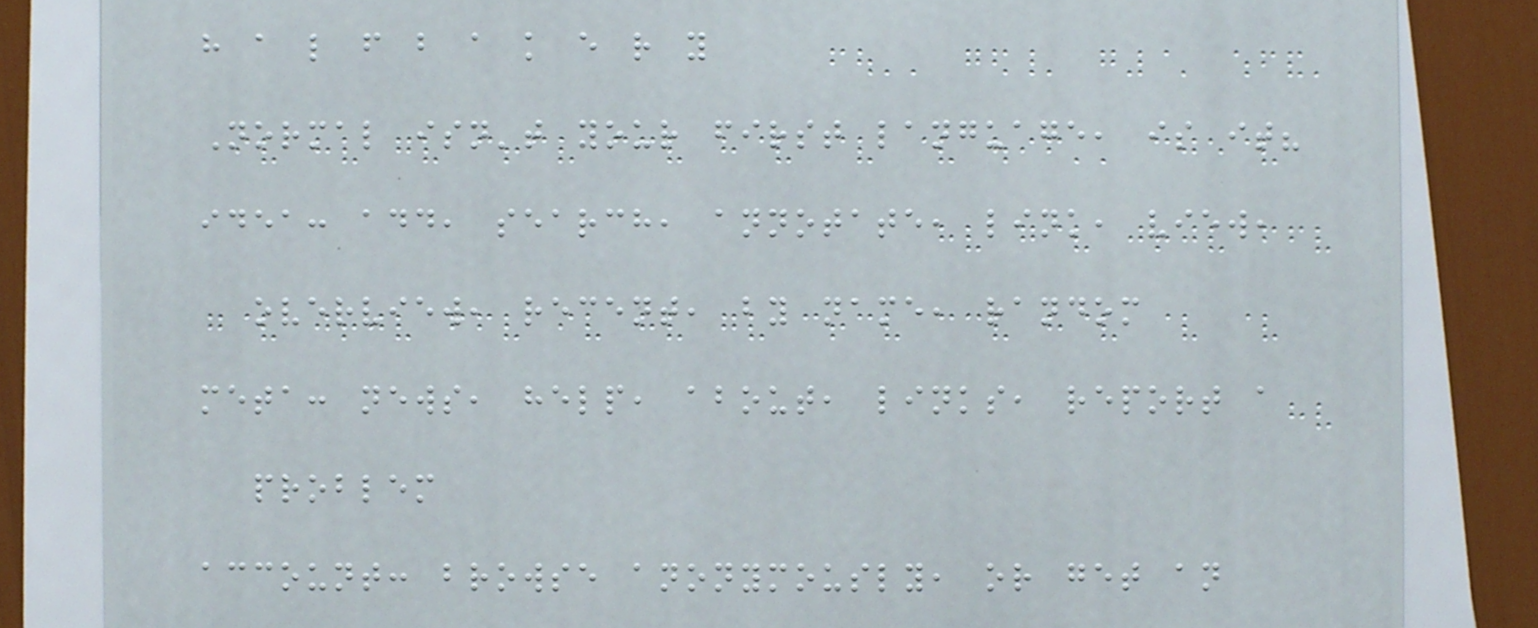h a l f b a k e r y
Normal isn't your first language, is it?
idea: add, search, annotate, link, view,
overview, recent, by name, random
meta: news, help, about, links, report a
problem
account: browse anonymously, or get an
